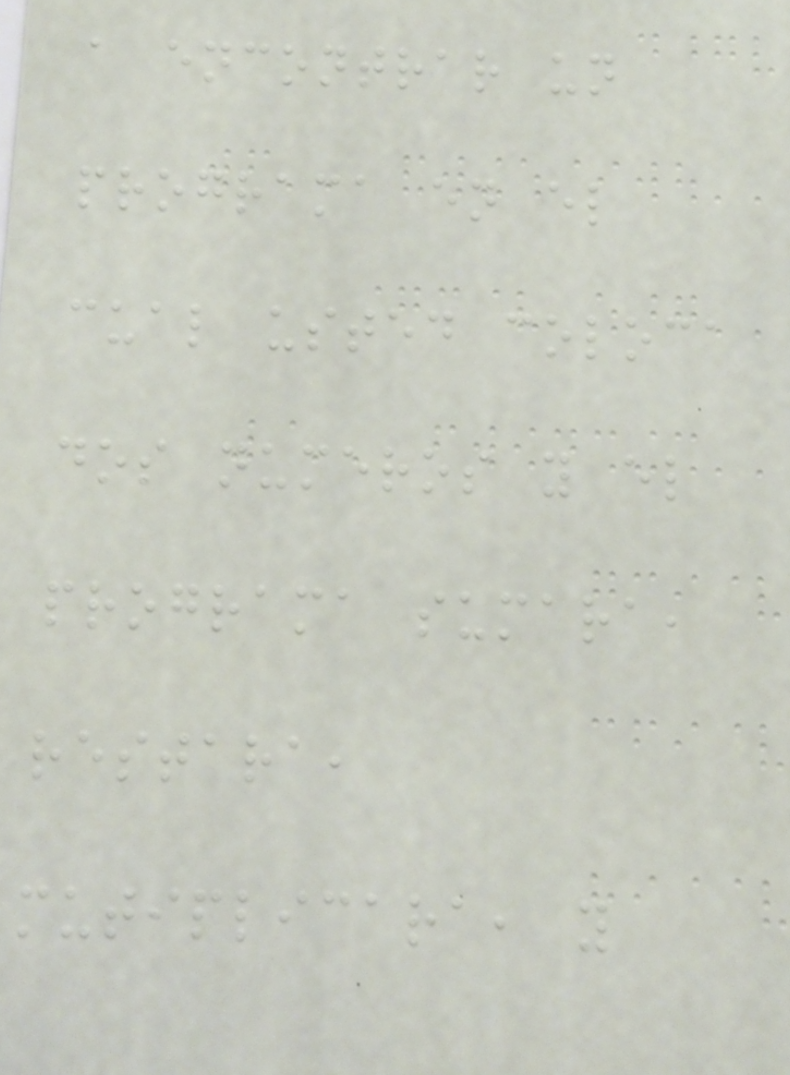a encontrar un
programa en el
cual usted coloca
dos numeros y el
programa sumara,
restara,
mutiplicara, y
